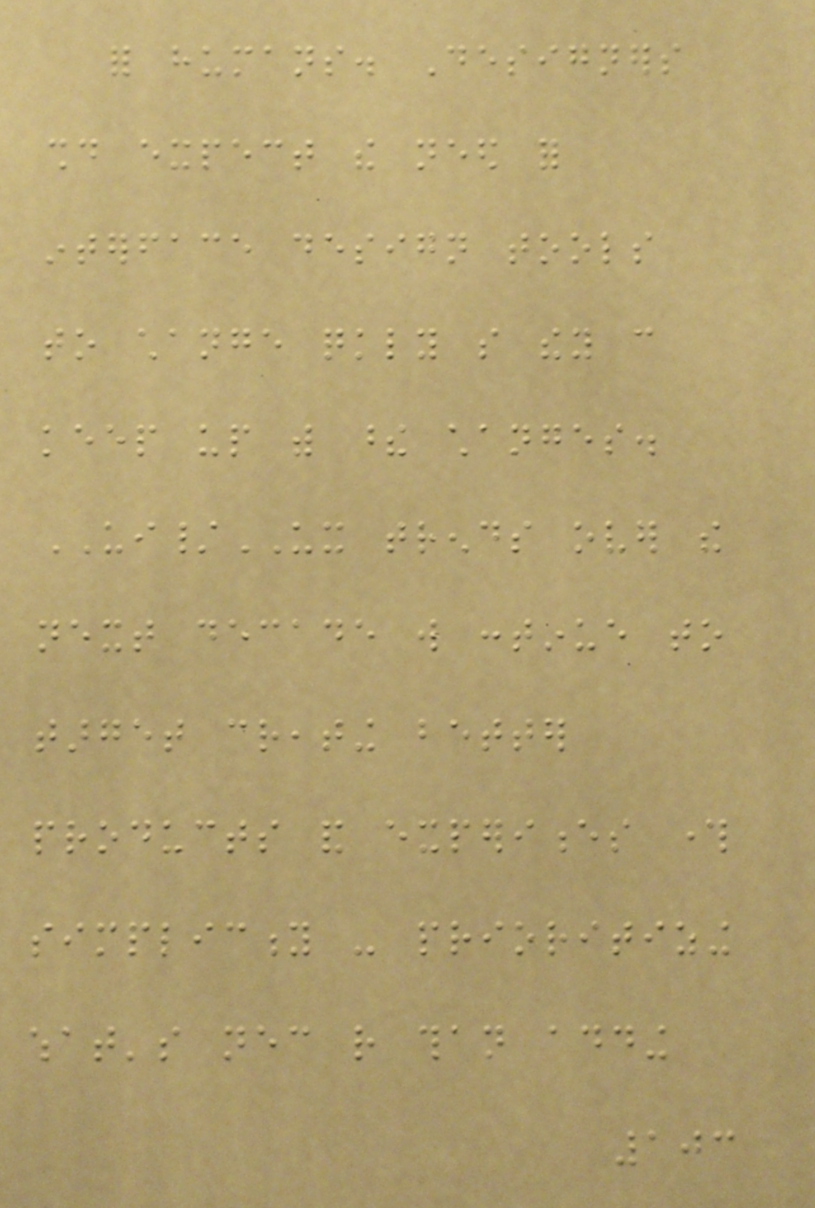for humans. Designers
should expect the need for
interface design tools
to change quickly so they can
keep up with these changes.
UI/UX trends over the
next decade will continue to
target creating better
products and experiences through
simplicity - prioritizing
what's necessary rather than adding
103
